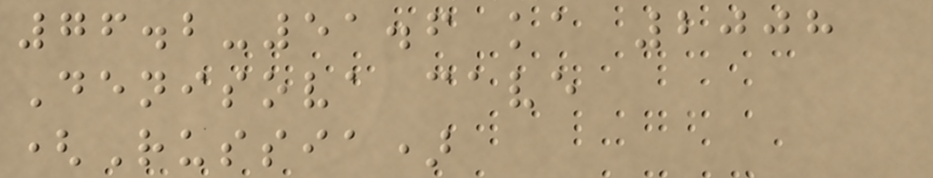76.2-51.6 ka 2008
Denisova cave
(Russia)
